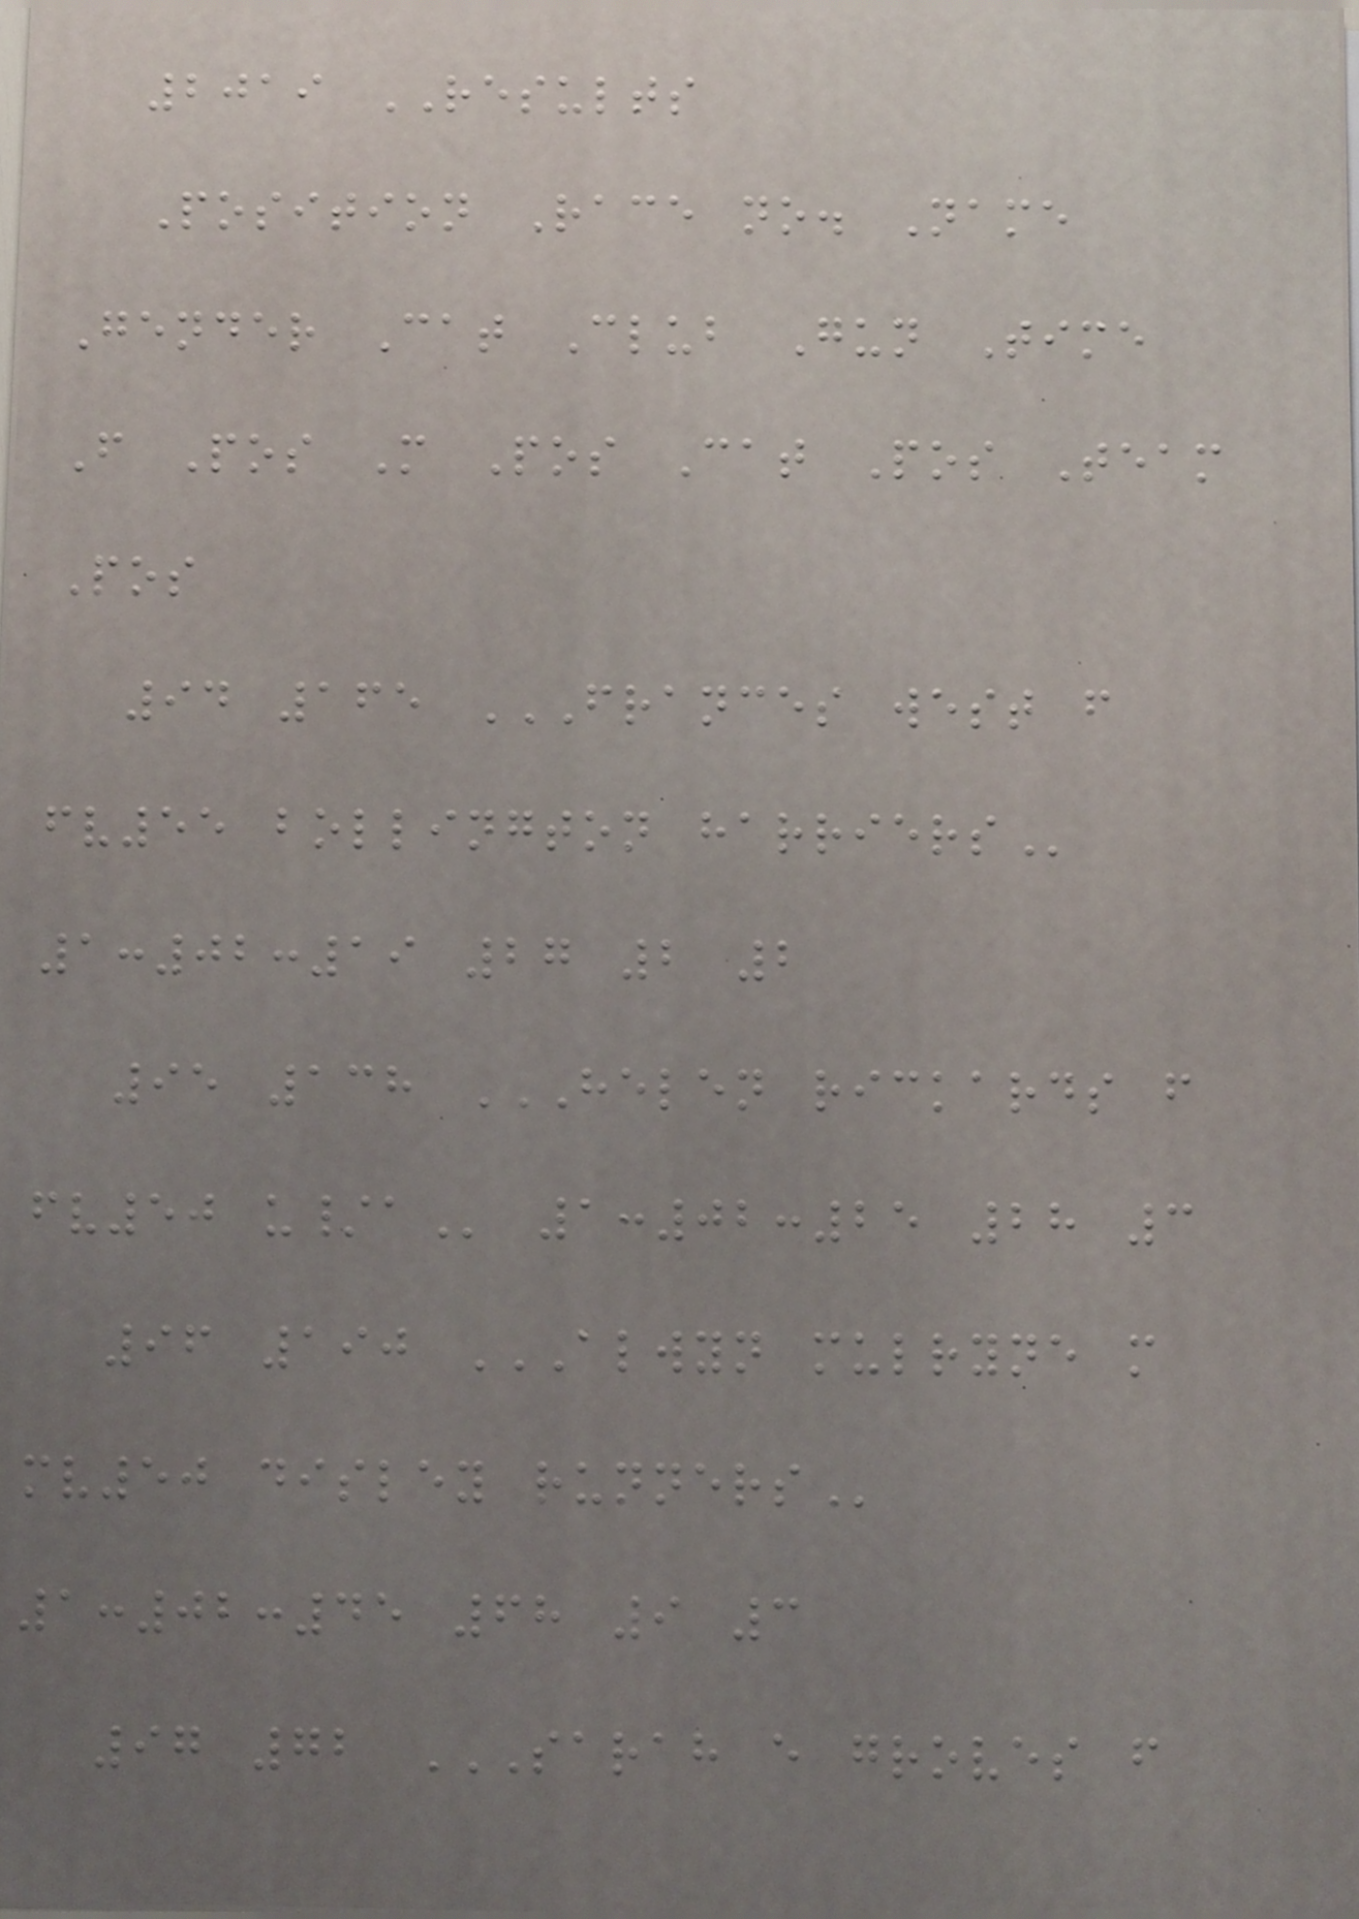2019 RESULTS
Position Race no. Name
Gender Cat Club Gun Time
F Pos M Pos Cat Pos Team
Pos
94 165 FRANCES WEST F
FV55 BOLLINGTON HARRIERS
1:02:19 27 2 2
95 138 HELEN RICKARDS F
FV50 U/A 1:02:25 28 3
96 190 ALWYN MULRYNE M
MV50 DISLEY RUNNERS
1:02:45 68 9 3
97 72 SARAH E GROVES F
